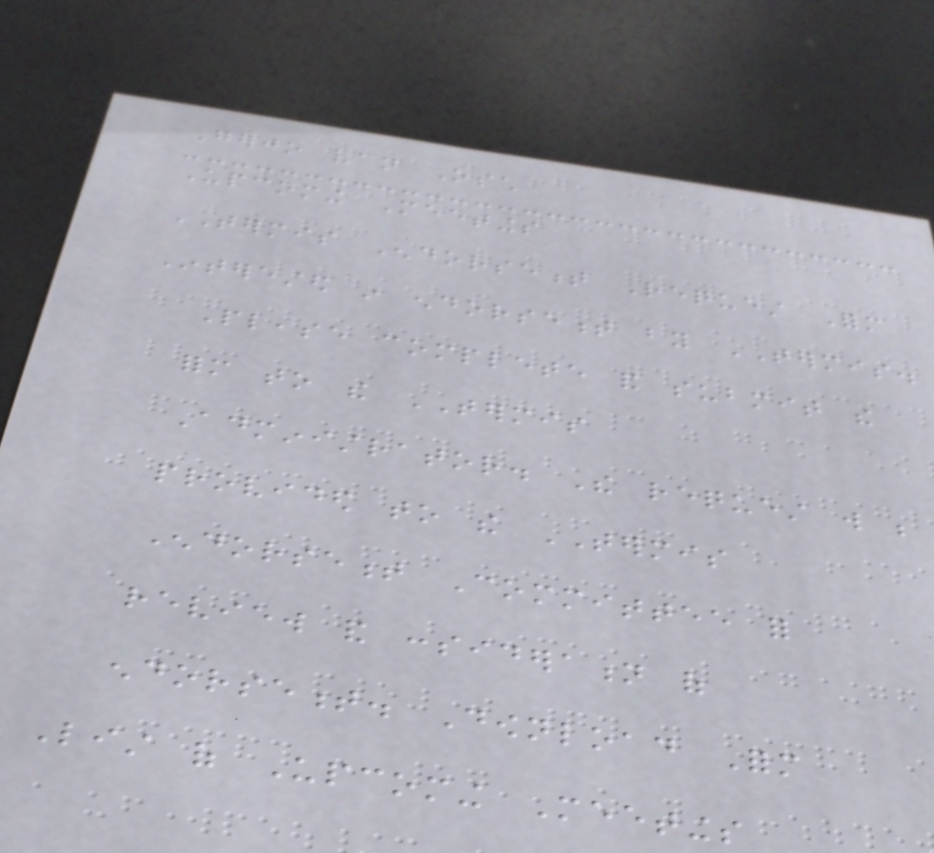Gerjo van Osch
Upcoming Meetings
TERMIS Endorsement Request Form
Interested in endorsement by TERMIS.
Please complete and submit the
form to the TERMIS
Administrator. The request will be
provided to the TERMIS
Endorsement Committee for
review and consideration of
endorsement. Download Form
List of Upcoming Meetings
